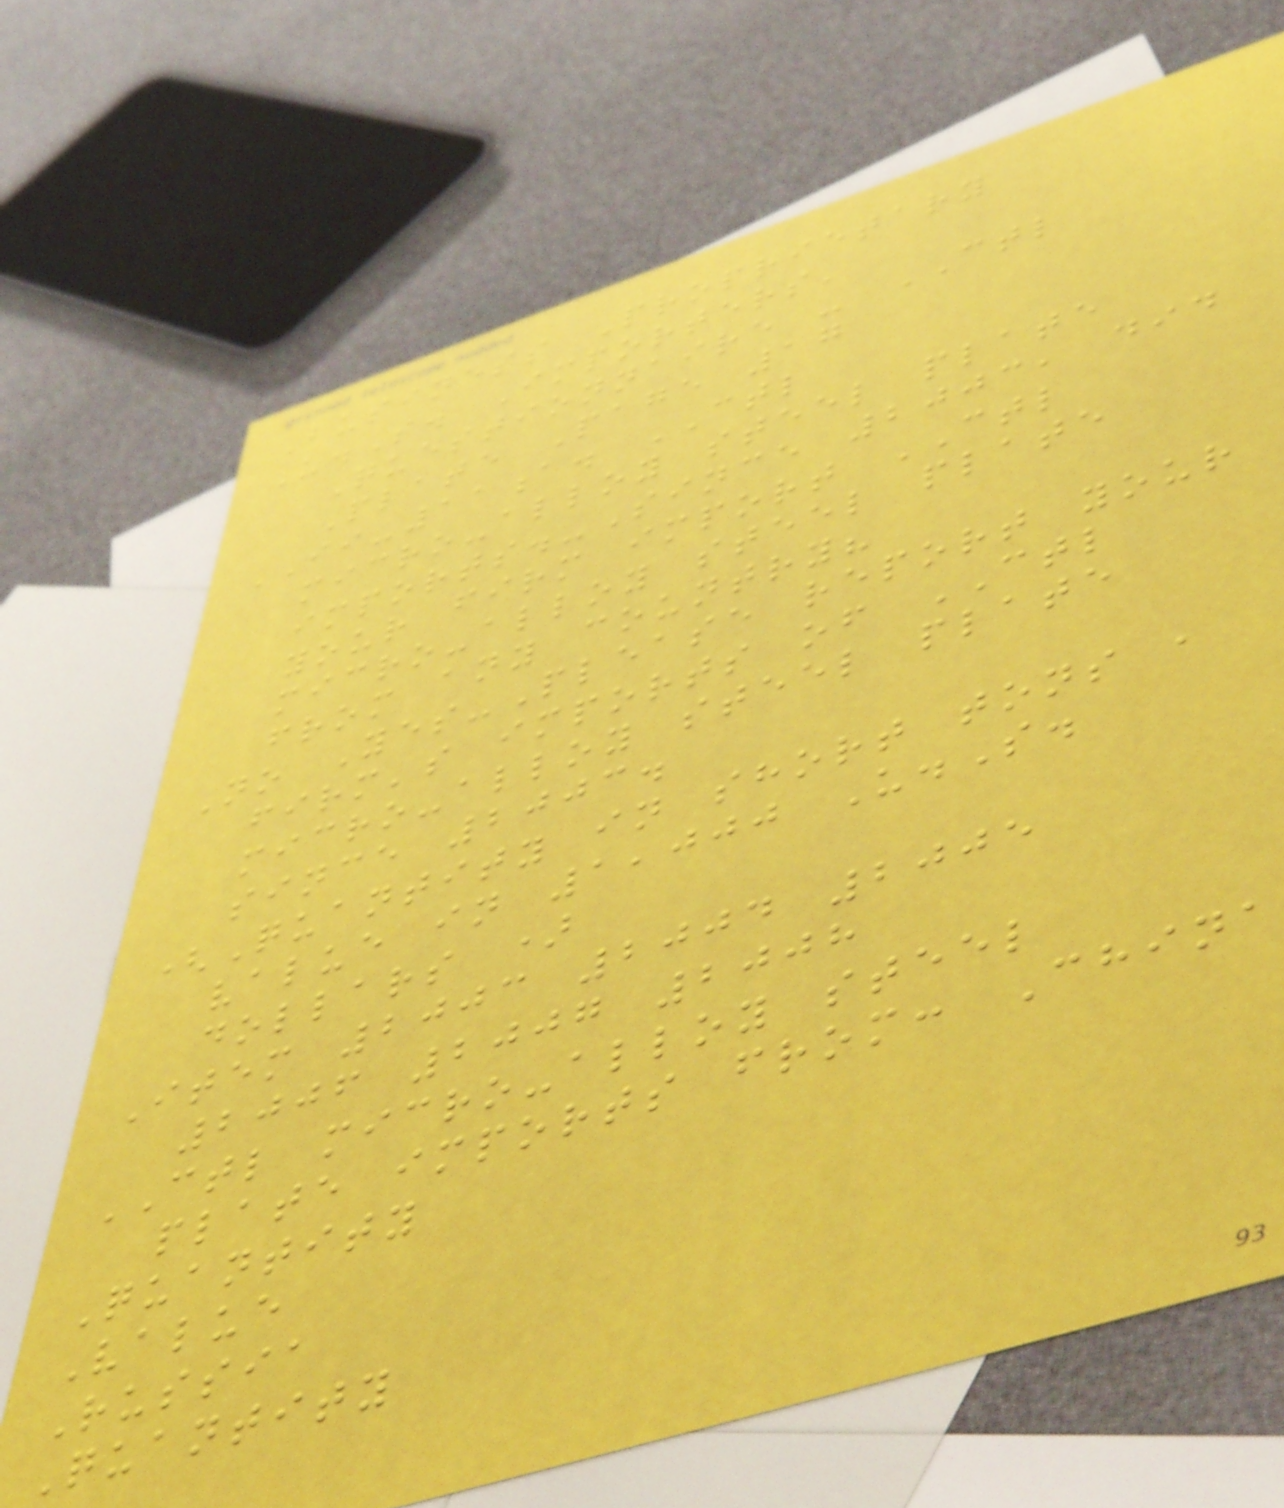Business Proprietary
U.S. Importers'
Questionnaire - CTL
Plate Page 17
II-11a. CTL
micro-alloy steel plate
imports.-Since 2003, did
your firm import CTL
micro-alloy steel plate
from any country?
No Yes-Please report your
firm's imports of CTL
micro-alloy steel plate
since 2003.
(Quantity in short tons ,
value in 1,000 U.S.
dollars )
Item 2003 2004 2005
2006 2007 2008
CTL micro-alloy steel
plate imports from: China
Quantity
Value
Russia
Quantity
